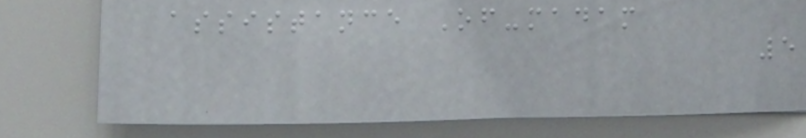assistance Of-madam
5
